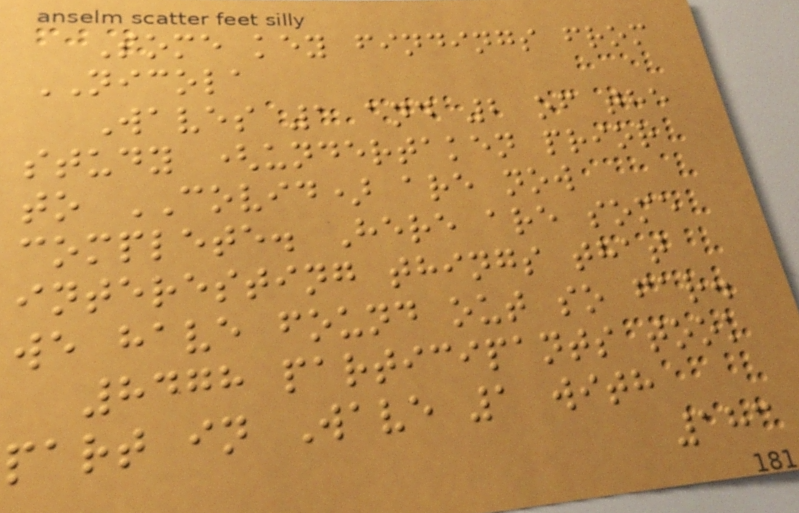Some key findings from
NICOLA
Waves 1 and 2 of the
study (undertaken prior
to COVID) are now
complete. Here are some
interesting things that
we have found out so far.
8478 participants took
part in Wave 1 with
183
